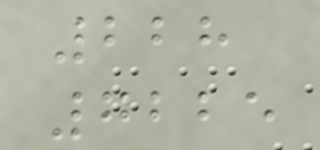228
7225
